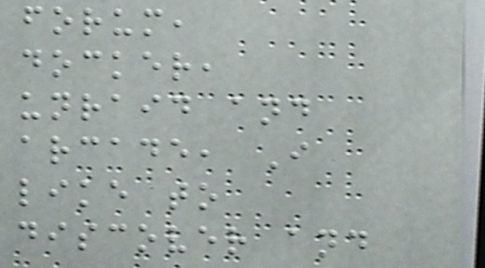forum,
docker,
unraid and
arcade, I
like to
discover and
